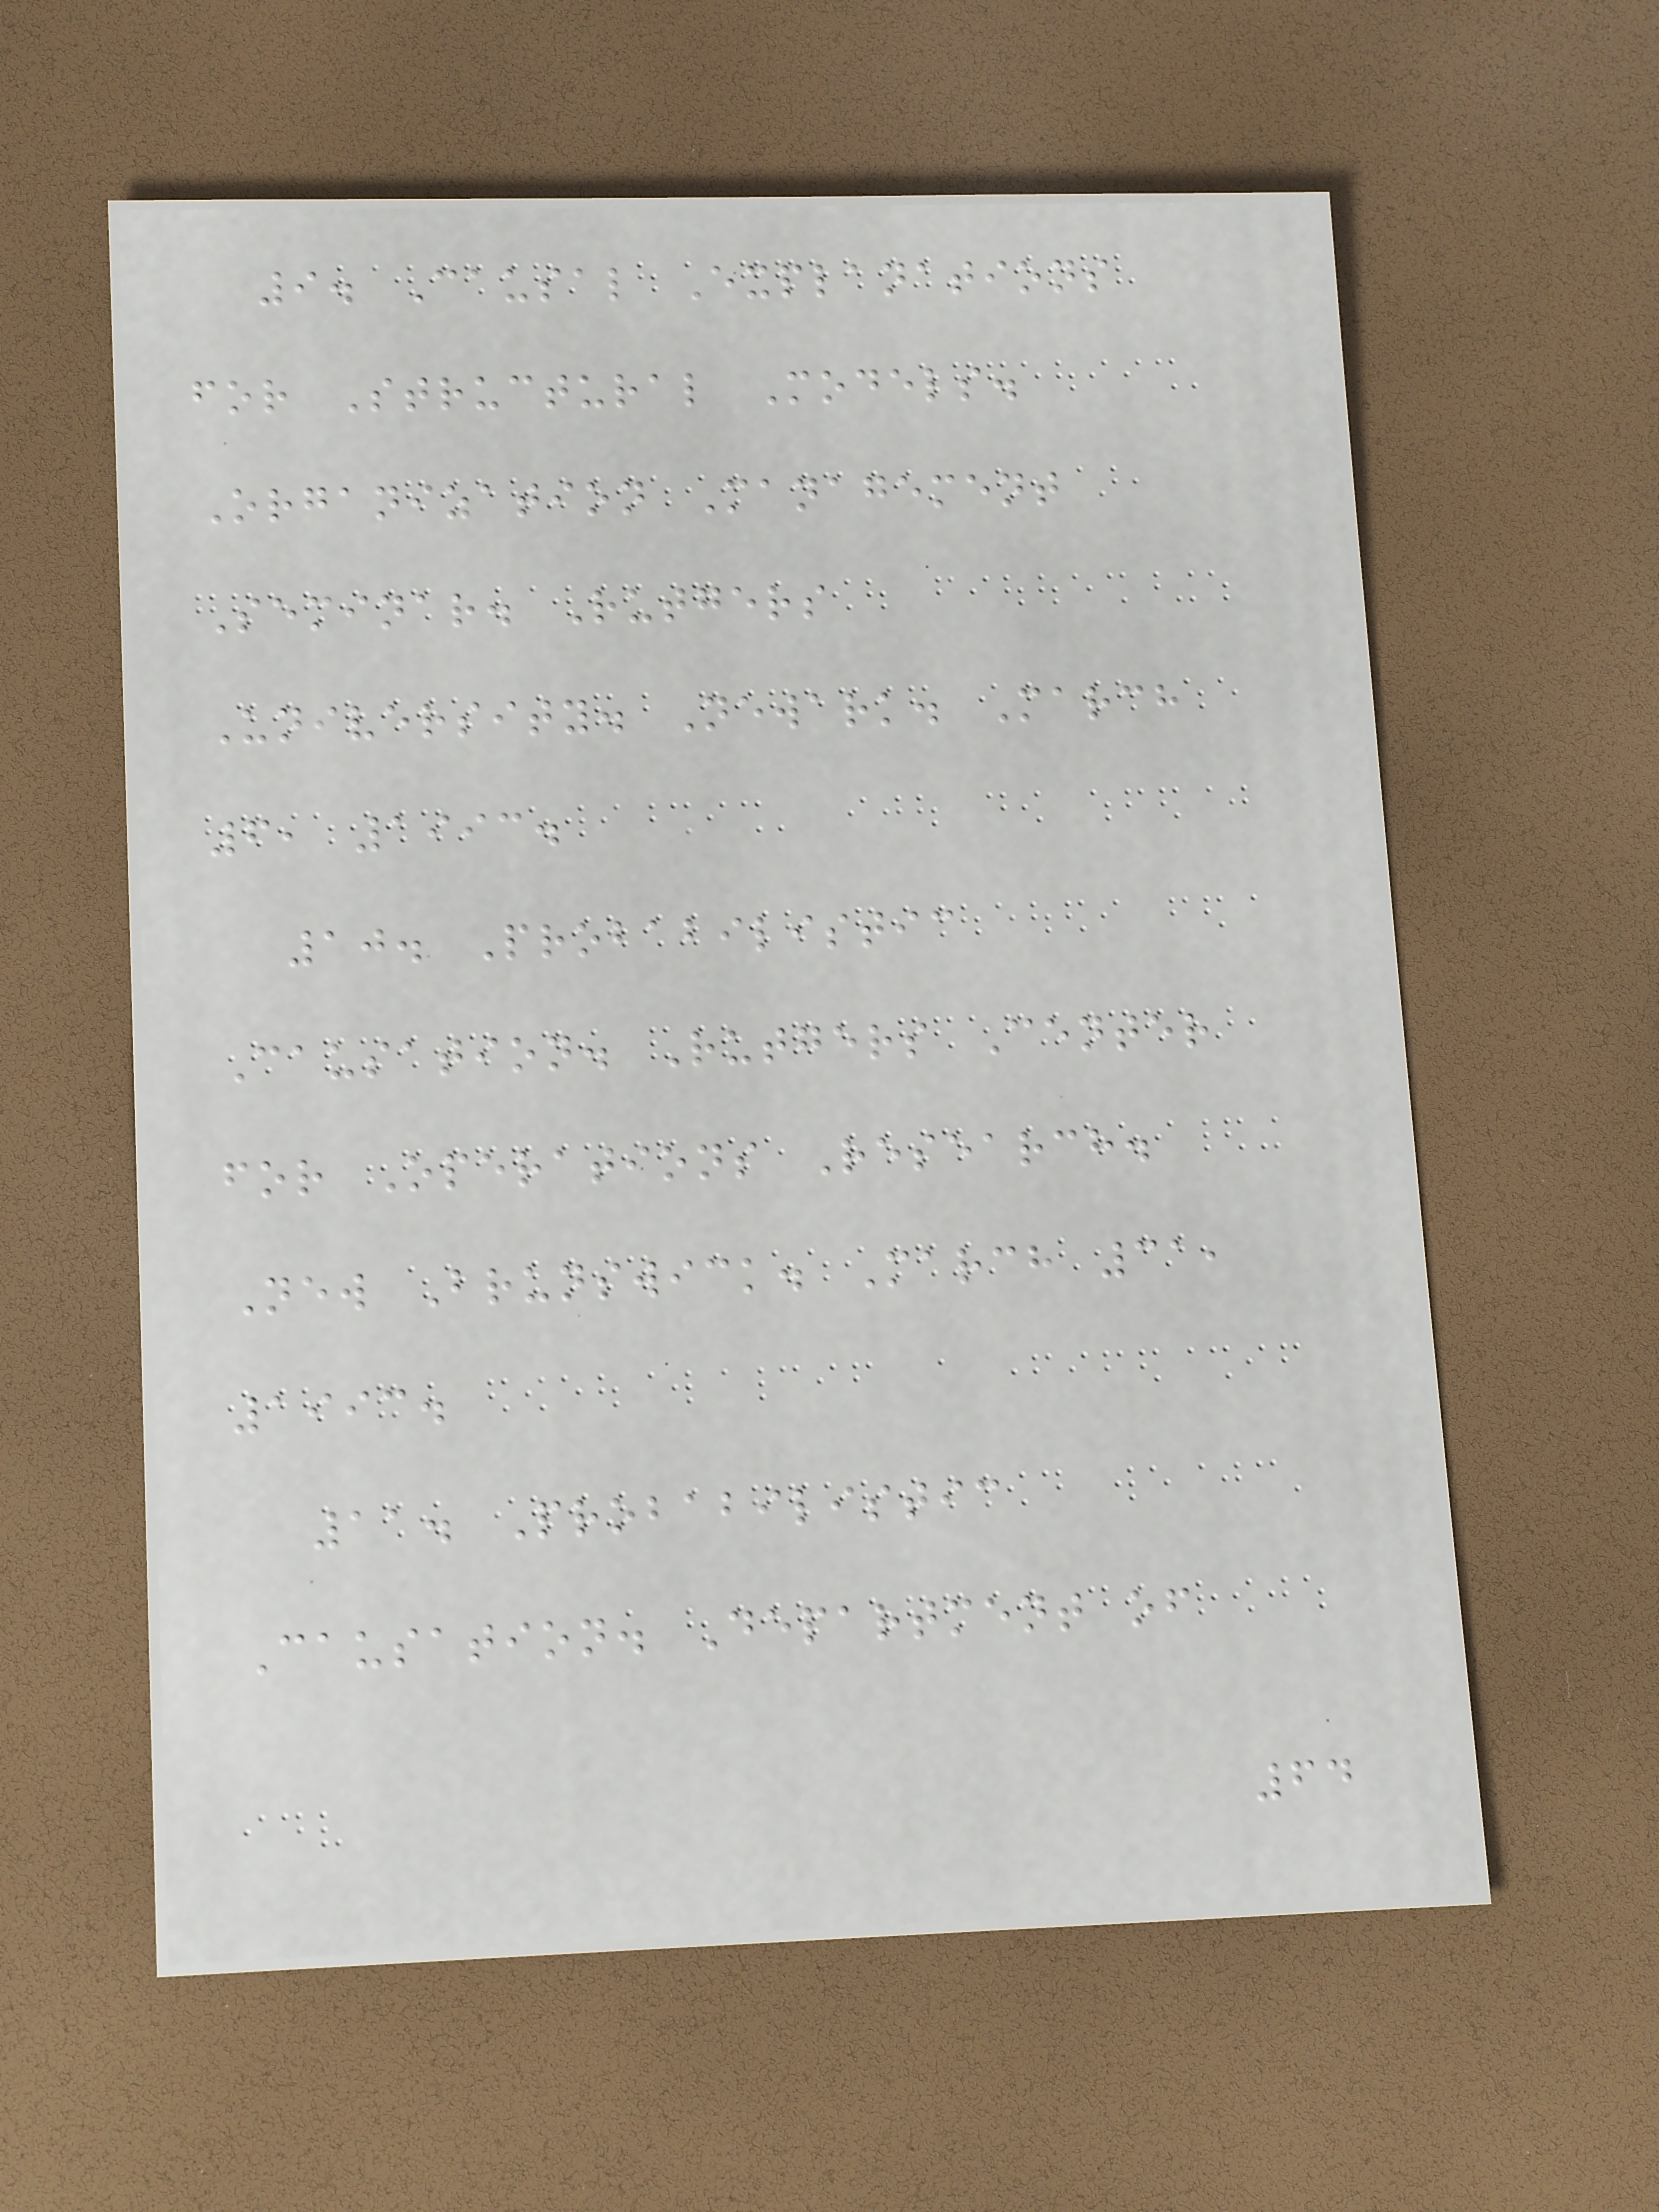9. Causal Explanations
for Structural Models.
Organization Management
Seminar. Rutgers
University. Newark. March
6, 1993.
10. Probabilistic
Causation. Rutgers Center
for Operations Research.
New Brunswick. March 31,
1993.
11. Probabilistic
Causation. Department of
64
